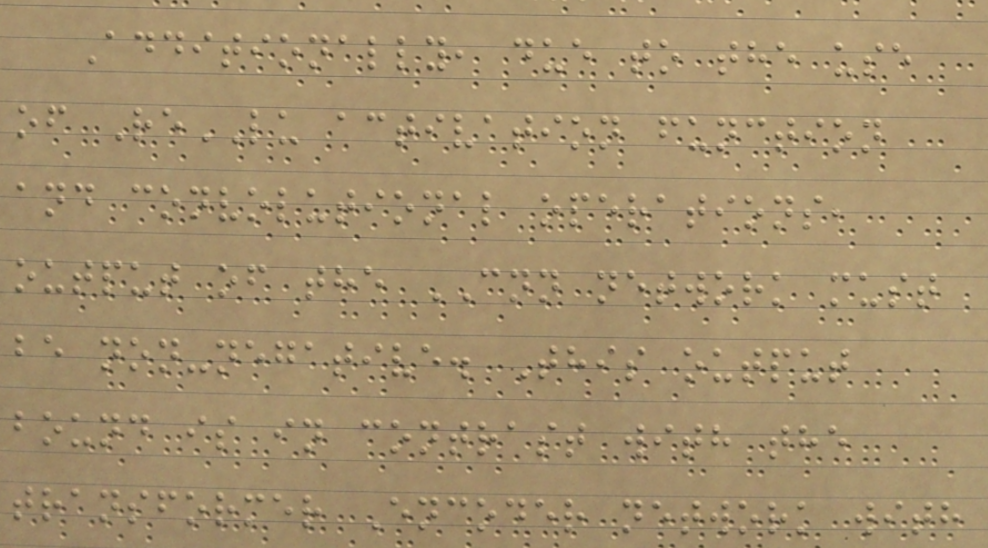Additionally, due to the use
of ReLU activation function
and convolutional operations,
output of the CNN network must
be non-negative. This output
bound is in contrast with the
transformer Encoder network with
